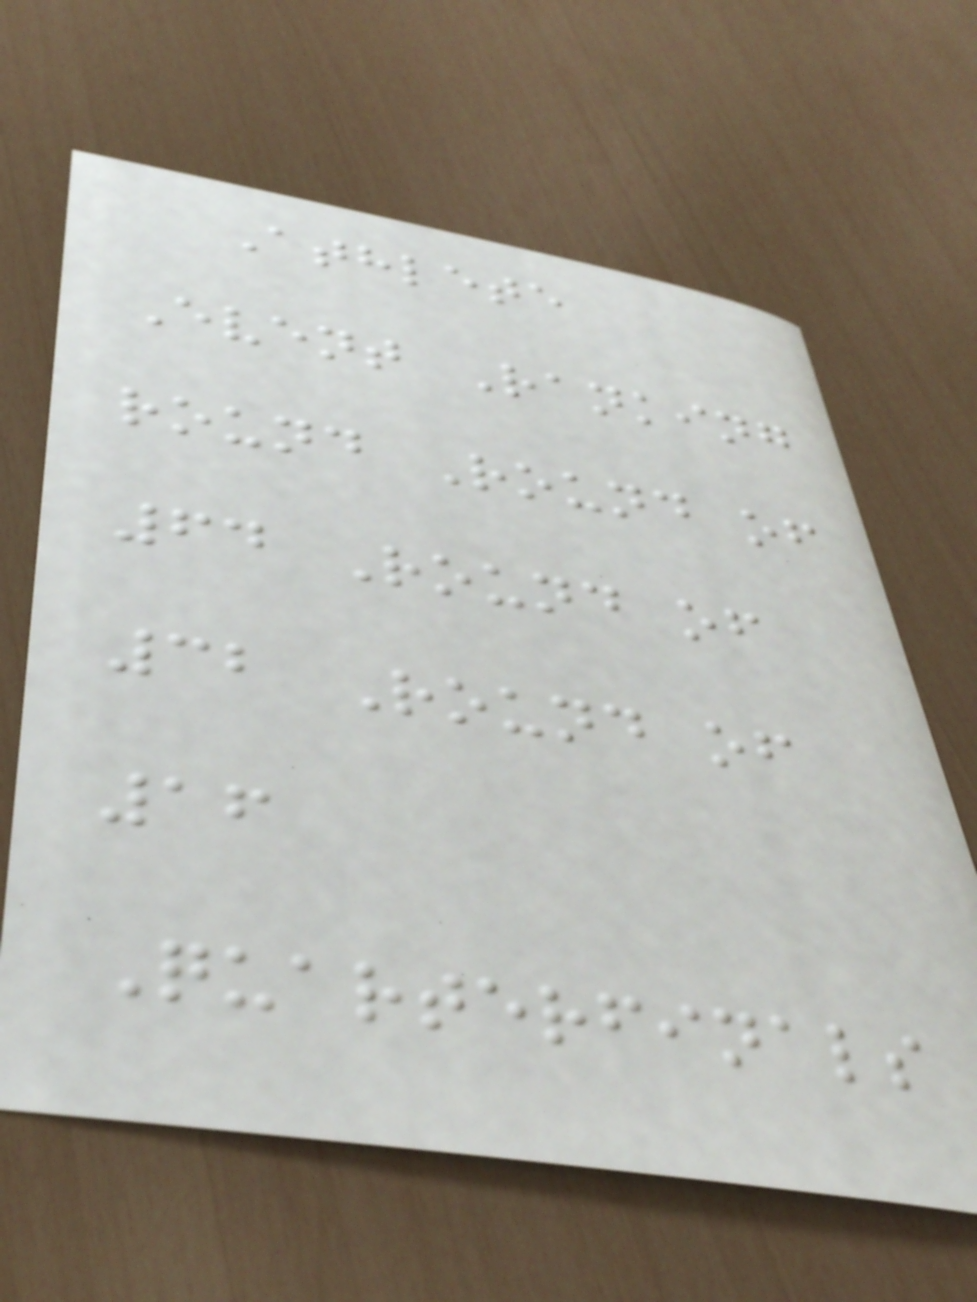Athlete
Event Ranking
round Round of
64 Round of
32 Round of
16
Quarterfinals
